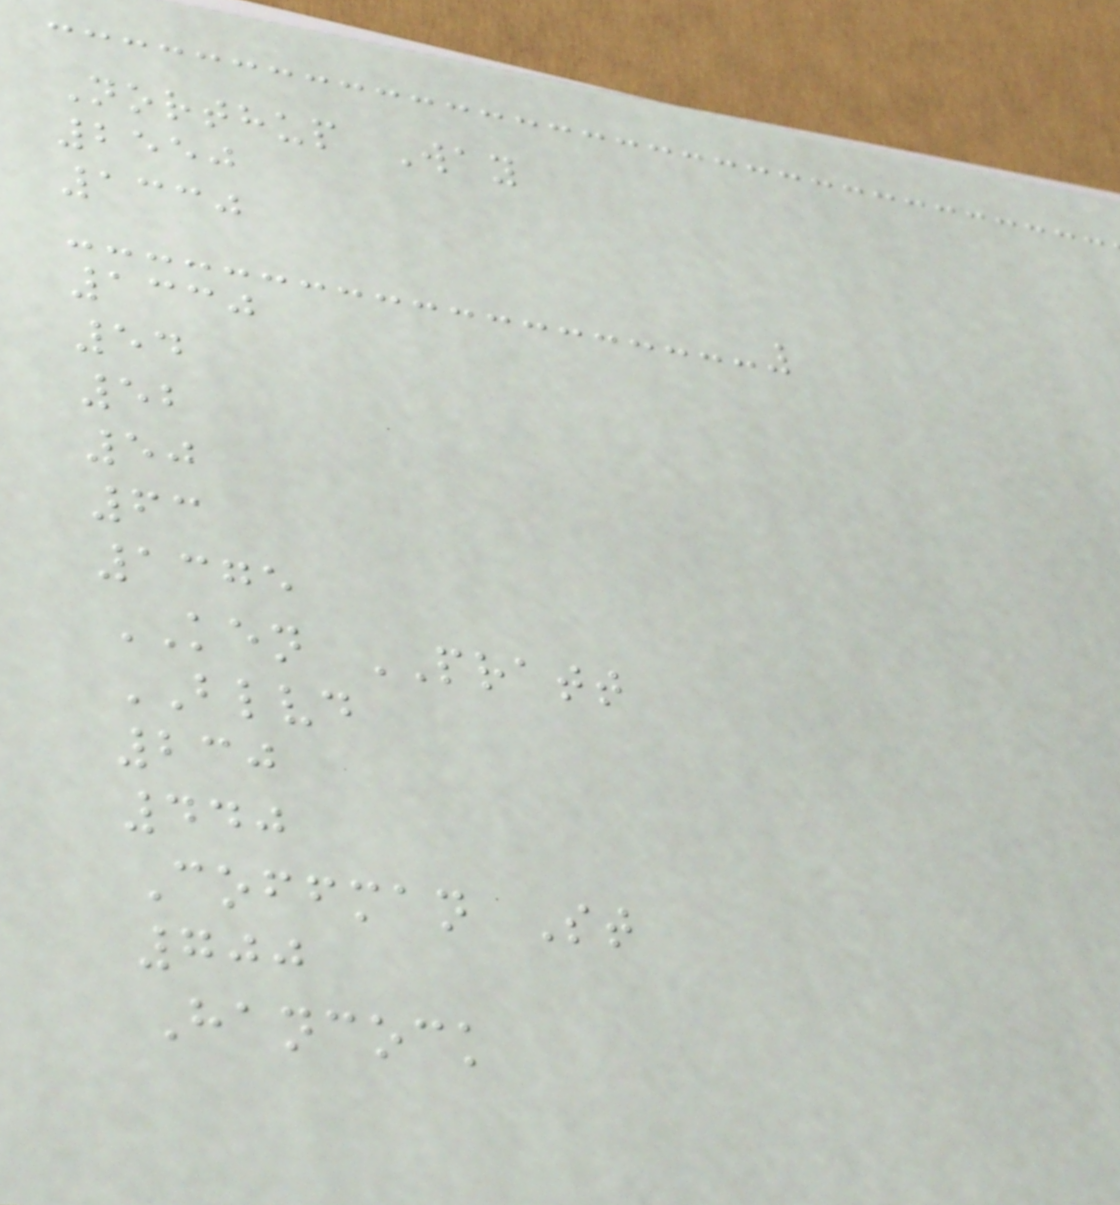Northup Way
2550
1330
1330
54
52
50
63
1375
KEN PRATT
BLVD
230
440
Coffman St
700
Hancock
